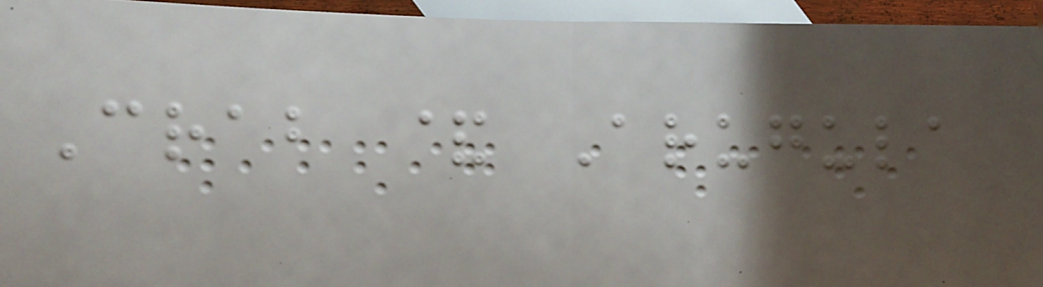Crab & Arugula
